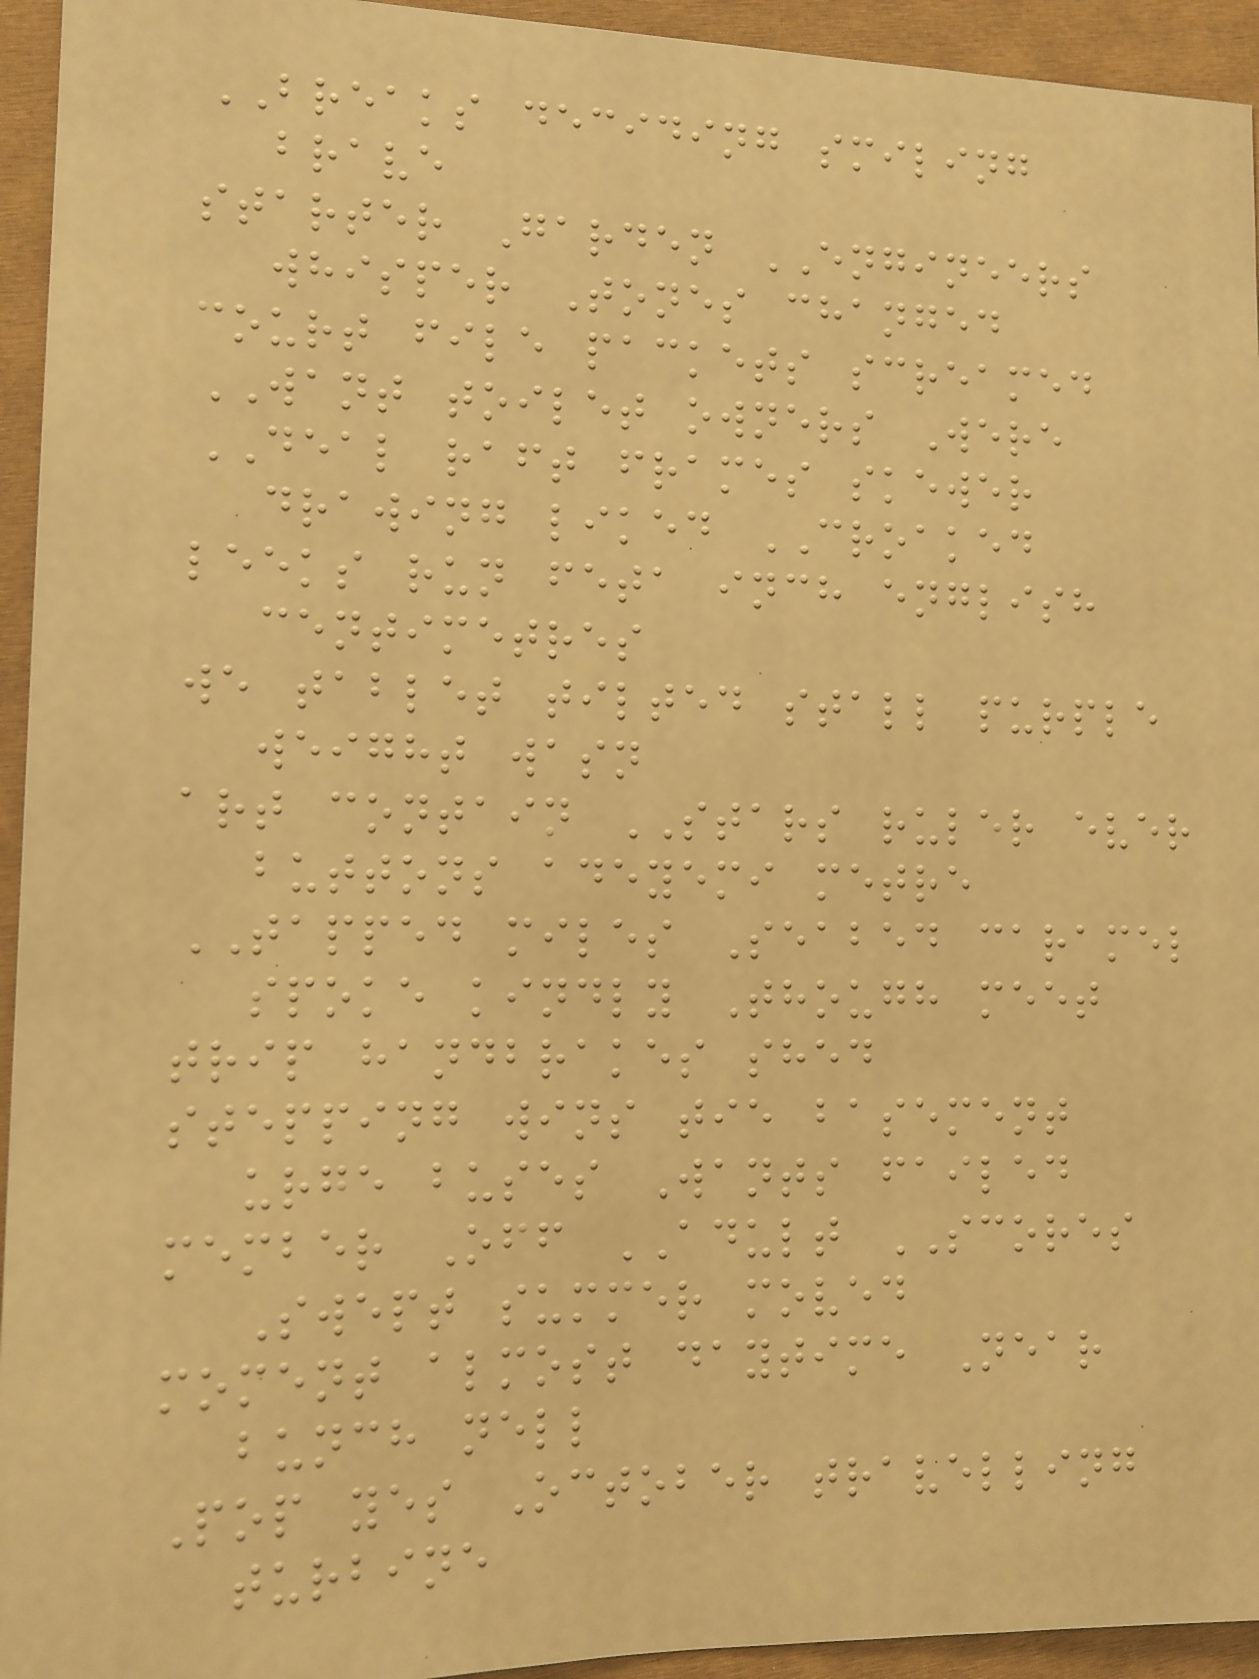BREAKS deciding smiling
brave
starter Garden ENGINEERS
whisper Tones changed
court file packets screamed
WANT toilet owners Were
DEAL raft frames skewer
drawing liked CROAKED
leeks run feta inch english
centimetres
we tablet tilted stall purple
weight wasn
art contain STARS ruler ever
buttons adeyemi metre
TAPPED miles Seabed caramel
spoke kindly Though meet
trip handbrakes shed
stepping wins tie basement
urge buses Wants failed
member Off ADULT SCORES
Swept summer moved
moment almost daytime Near
bunch nell
Pop yes October travelling
turbine
